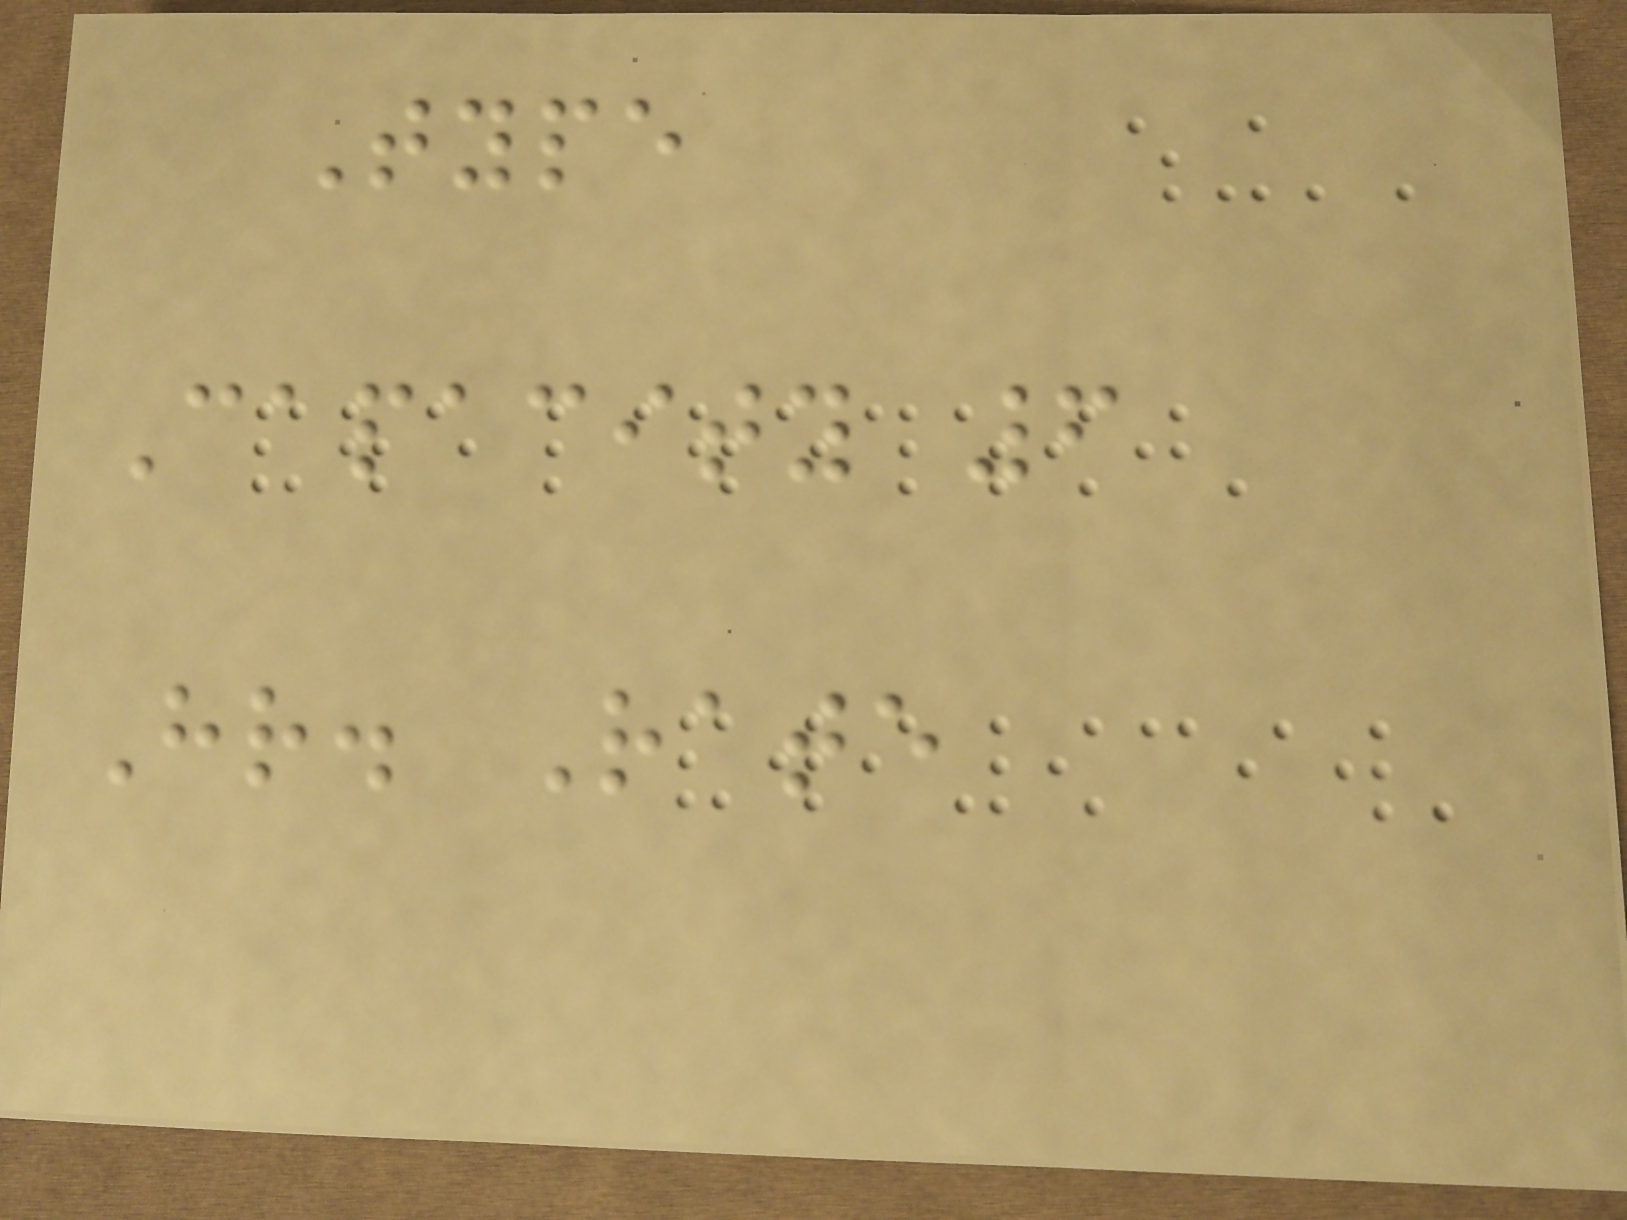Type
Capacity 6
Hr. Rate
